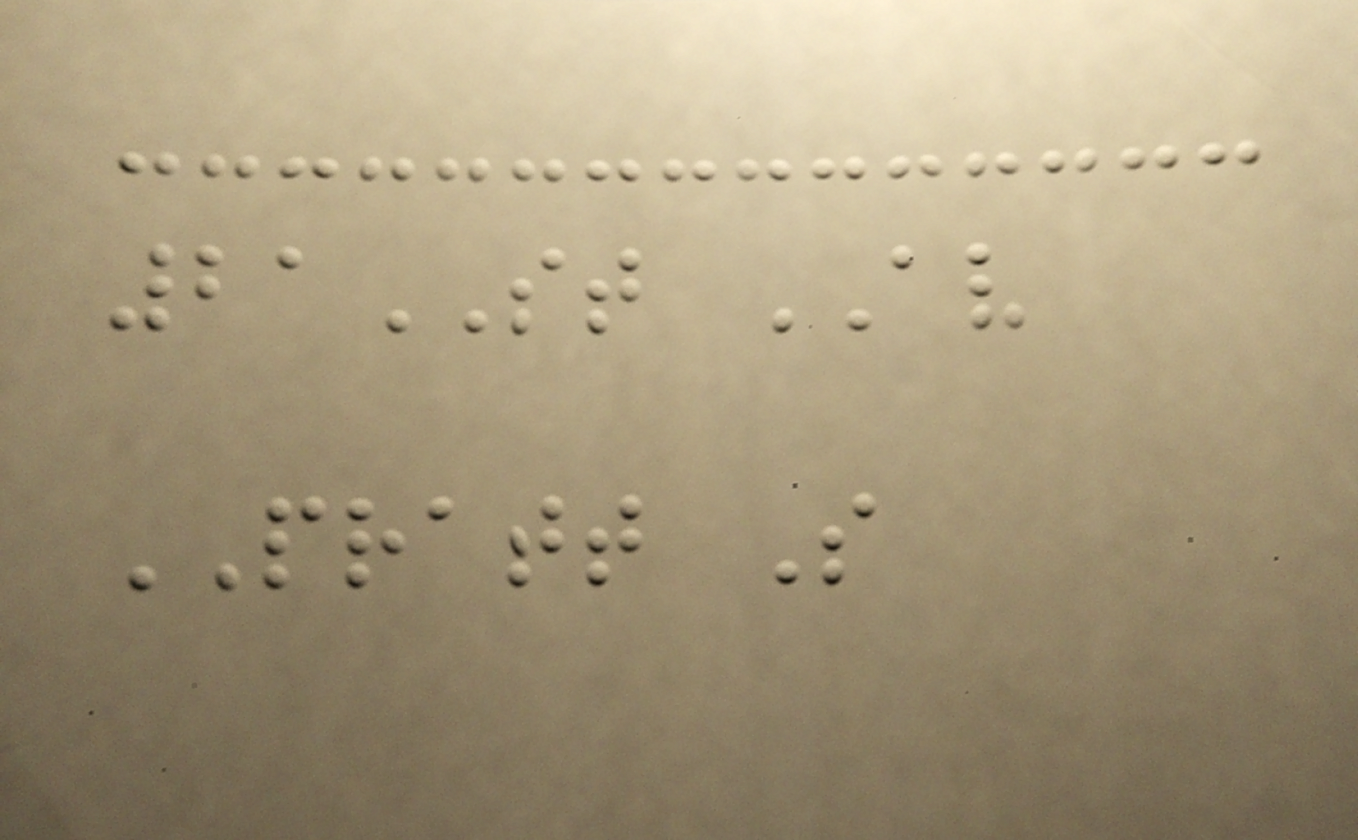21ST AV
PRATT S
